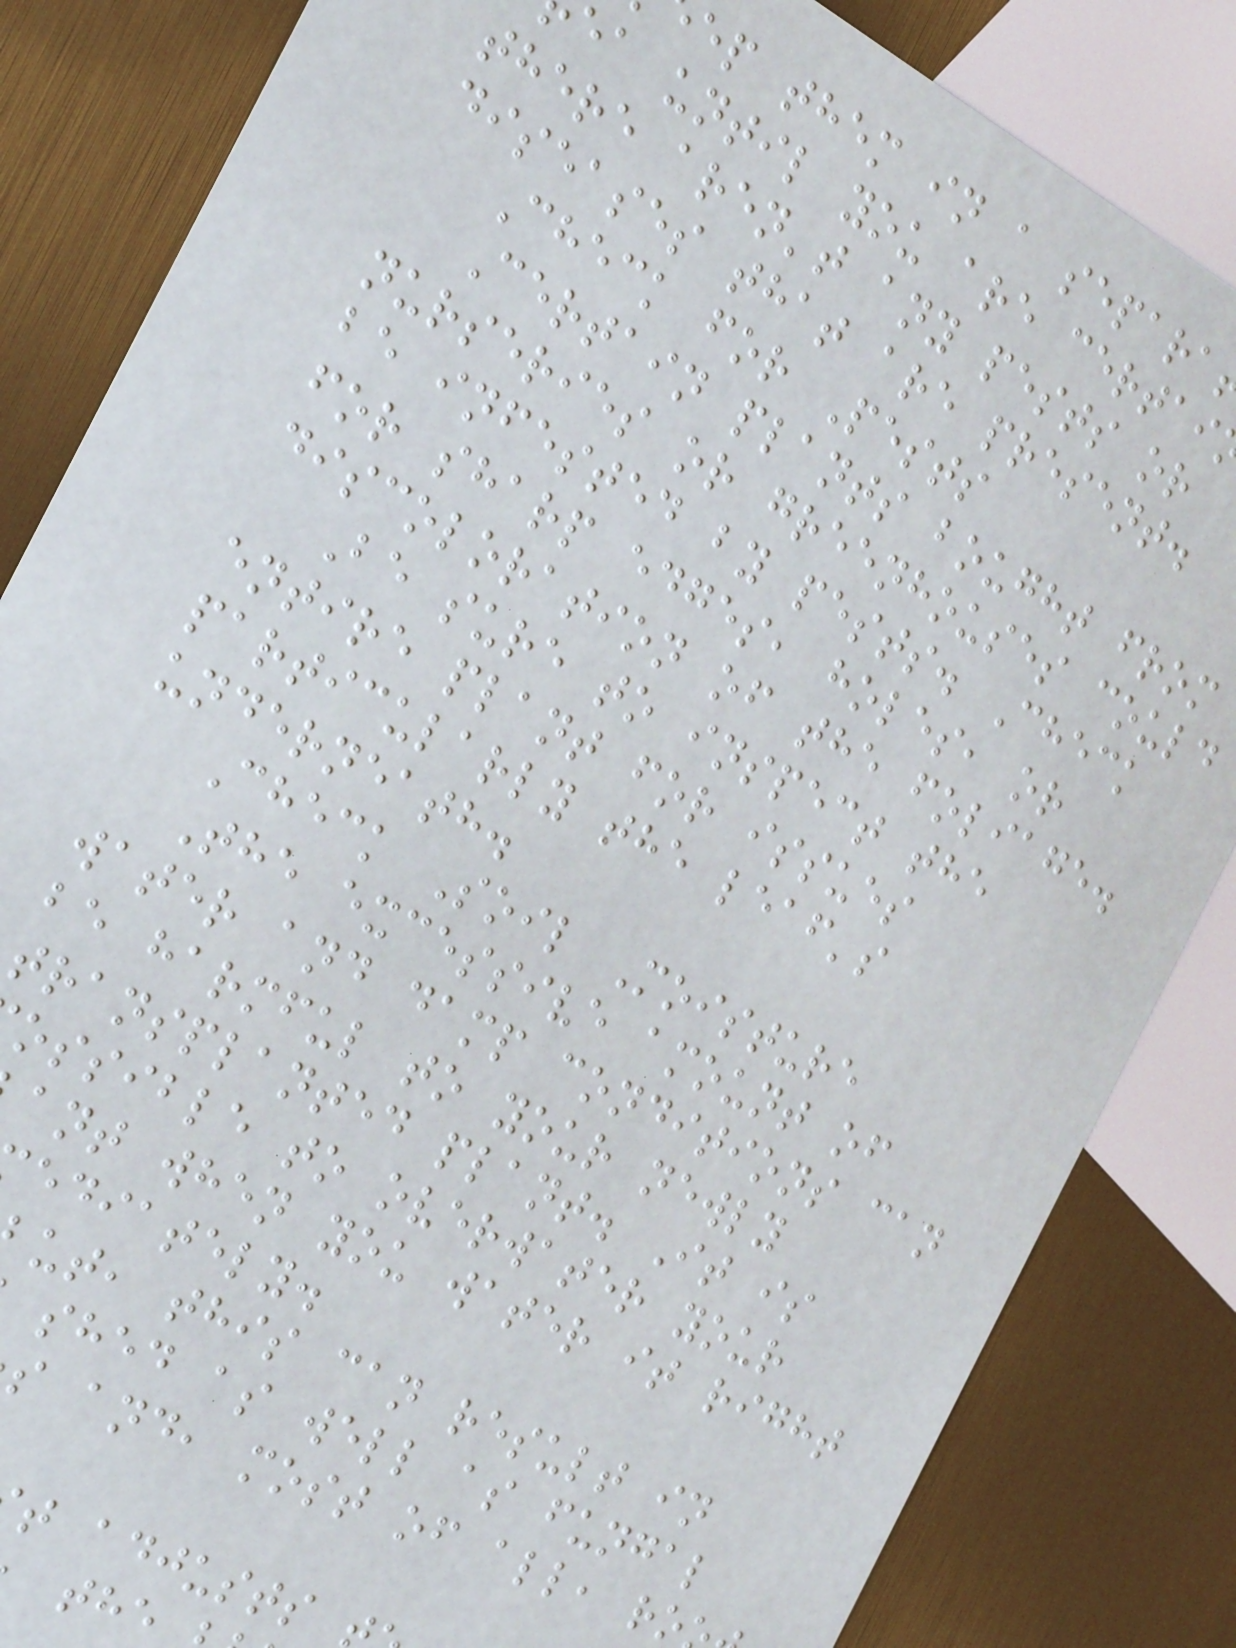ep them in a separa
ea until you are certai
there aren't any pests or
diseases that are present.
Check for Pests
Certain plants bought from
nurseries or greenhouses could
be infested by pests. Check
for sharp edges, holes, or
discoloration of the foliage.
Be sure to inspect the
entire plant for issues
particularly the leaf's
underneath.
Check Soil Moisture
The excessive amount of
water and damp conditions can
be harmful to your newly
transplanted plant. It is
ossible to overwater your
ant when you water it right
ediately.
ut, this can result in
shed as well as fungal
s and, most of all, ro
t adjusts
